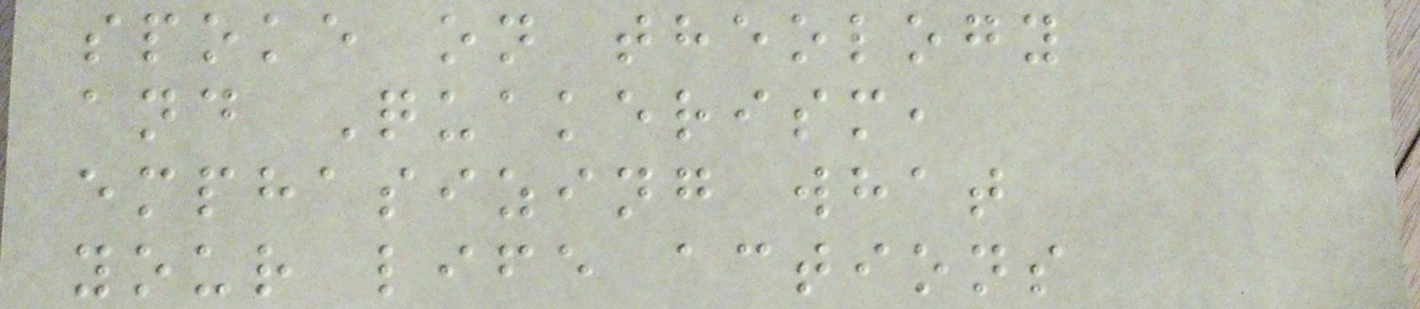spoke on theology
and Quakerism,
emphasizing what
your life actions
